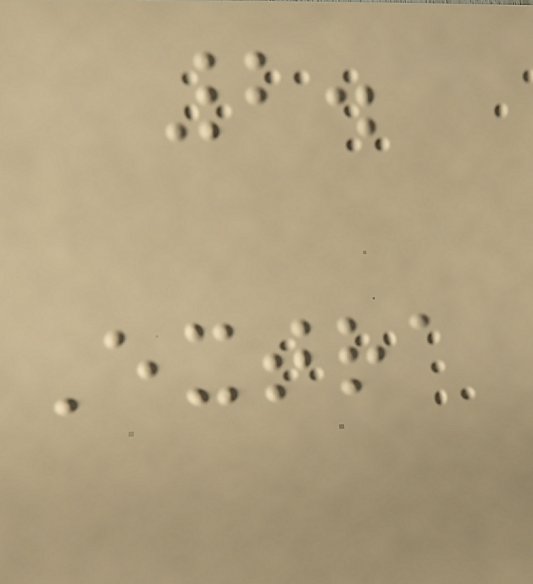2.
Extra
